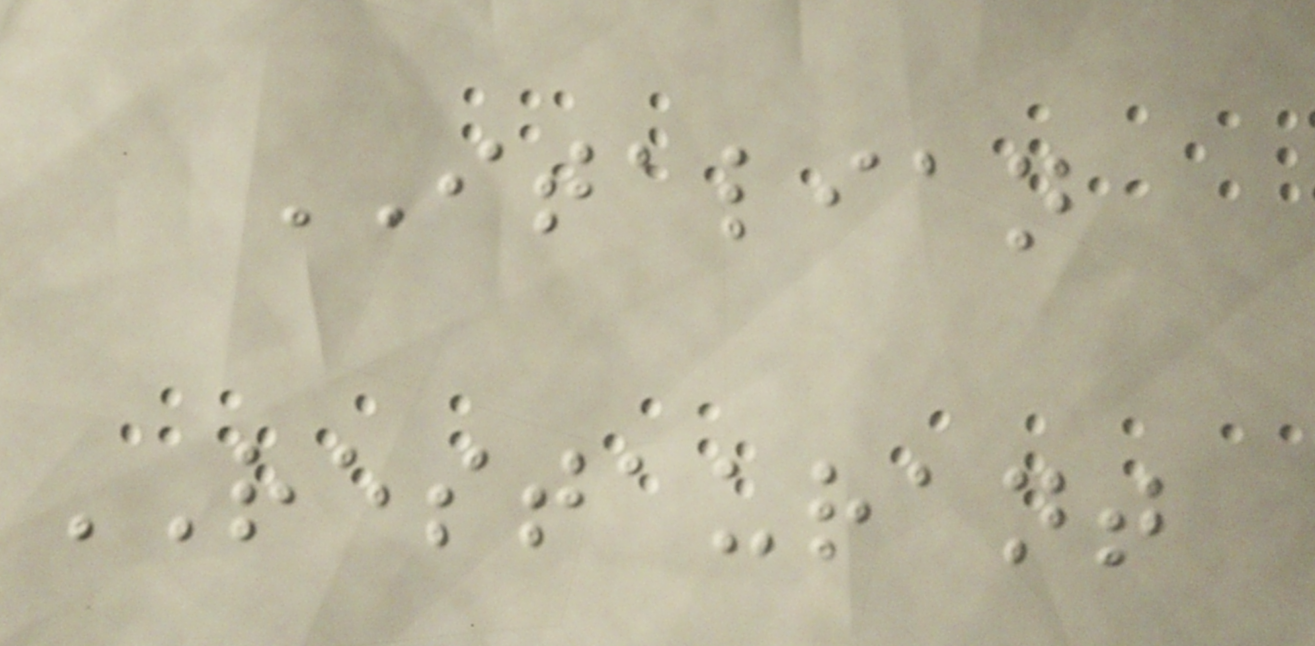ITALIAN
RESTAURANT
